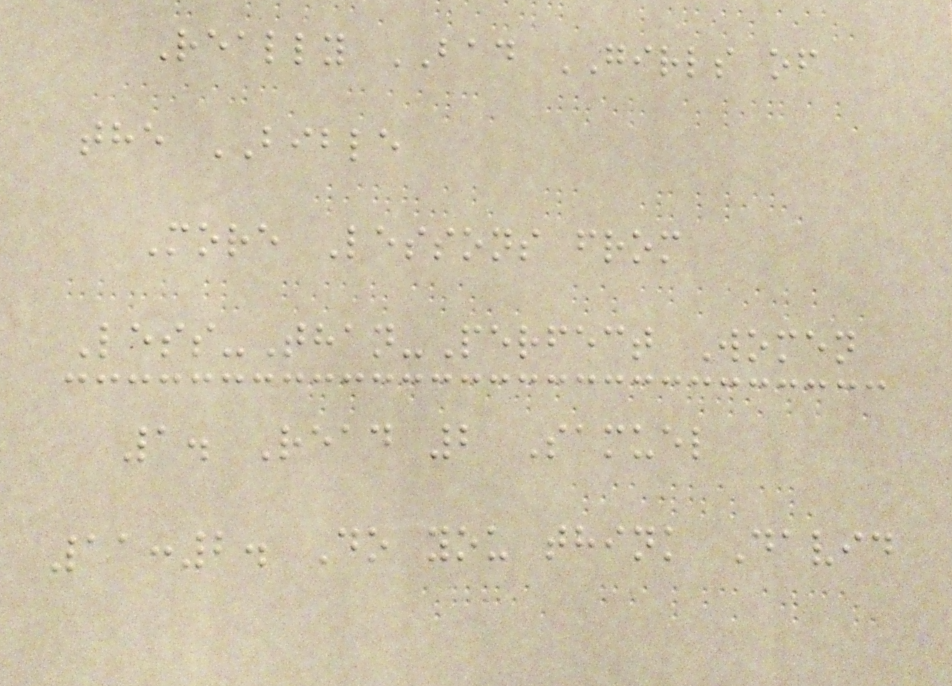Really BAD GIRLS of
the BIBLE
More Lessons from
Less-Than-Perfect Women
1. Read 2 Samuel
11:2. Do you think David
